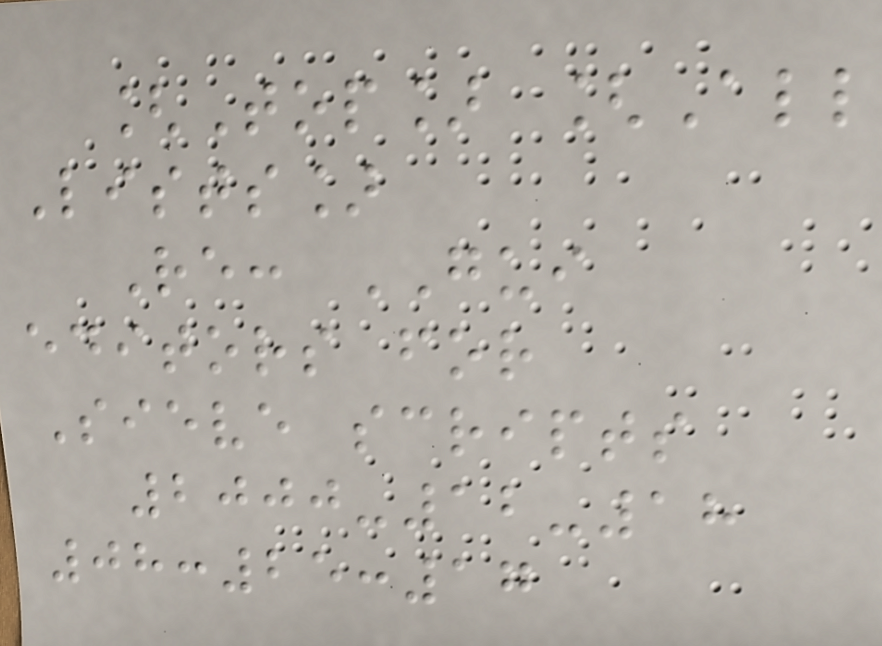[Top] [All
Lists]
Re: GUI
editors for
Sieve scripts
2000-12-18
08:25:17
